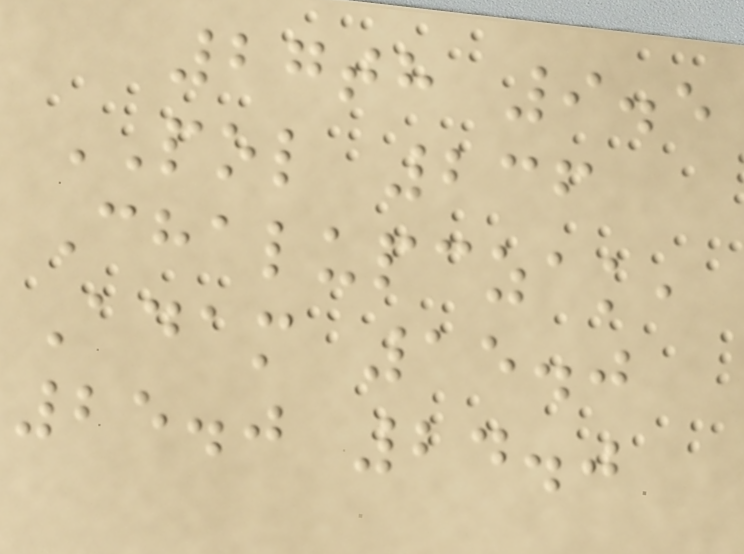27th 9.5
POL 236
Chalupczak,
Adam 15.0
25.0 24.0
